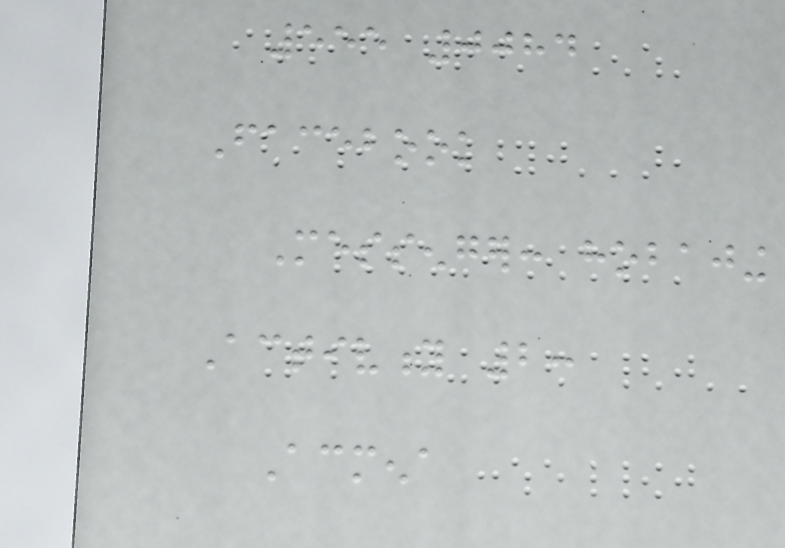555 0084
Facebook
Messenger: hobajing
Activity 2:
Acmena
